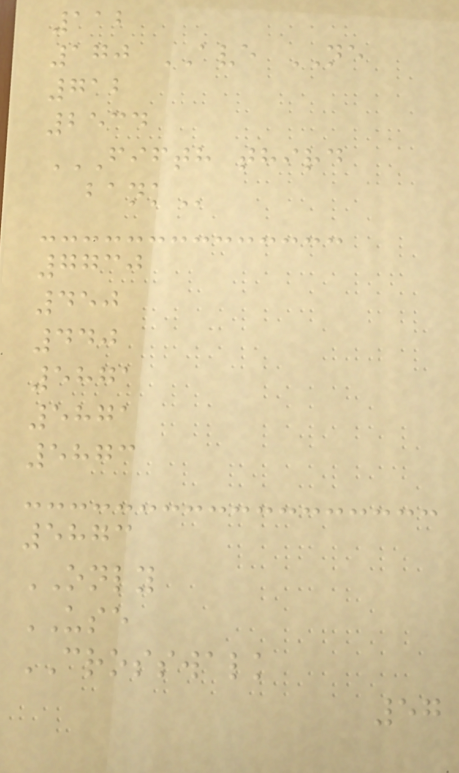112
170 AVE NE
712
2534
FIFTH THIRD
BANK
7730
450
440
5871
5871
5873
5873
ONLY
USE
CROSSWALK
57
